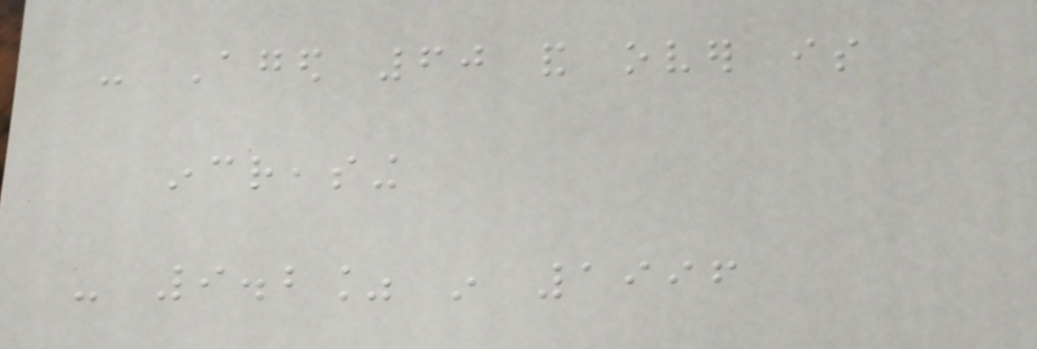- Aged 60 and over is
increasing
- 9.2% in 1996
